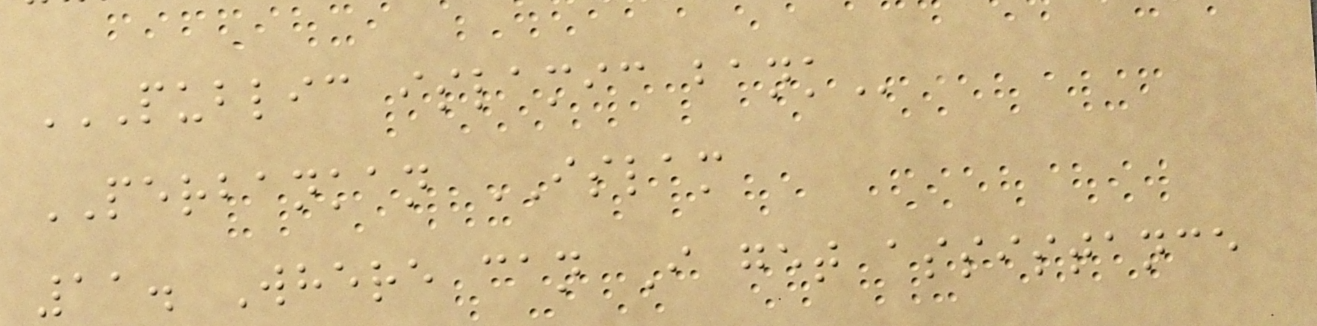PUBLIC ISLAMIC BANK
PERBANKAN ISLAM
11. Where can I get assistance
